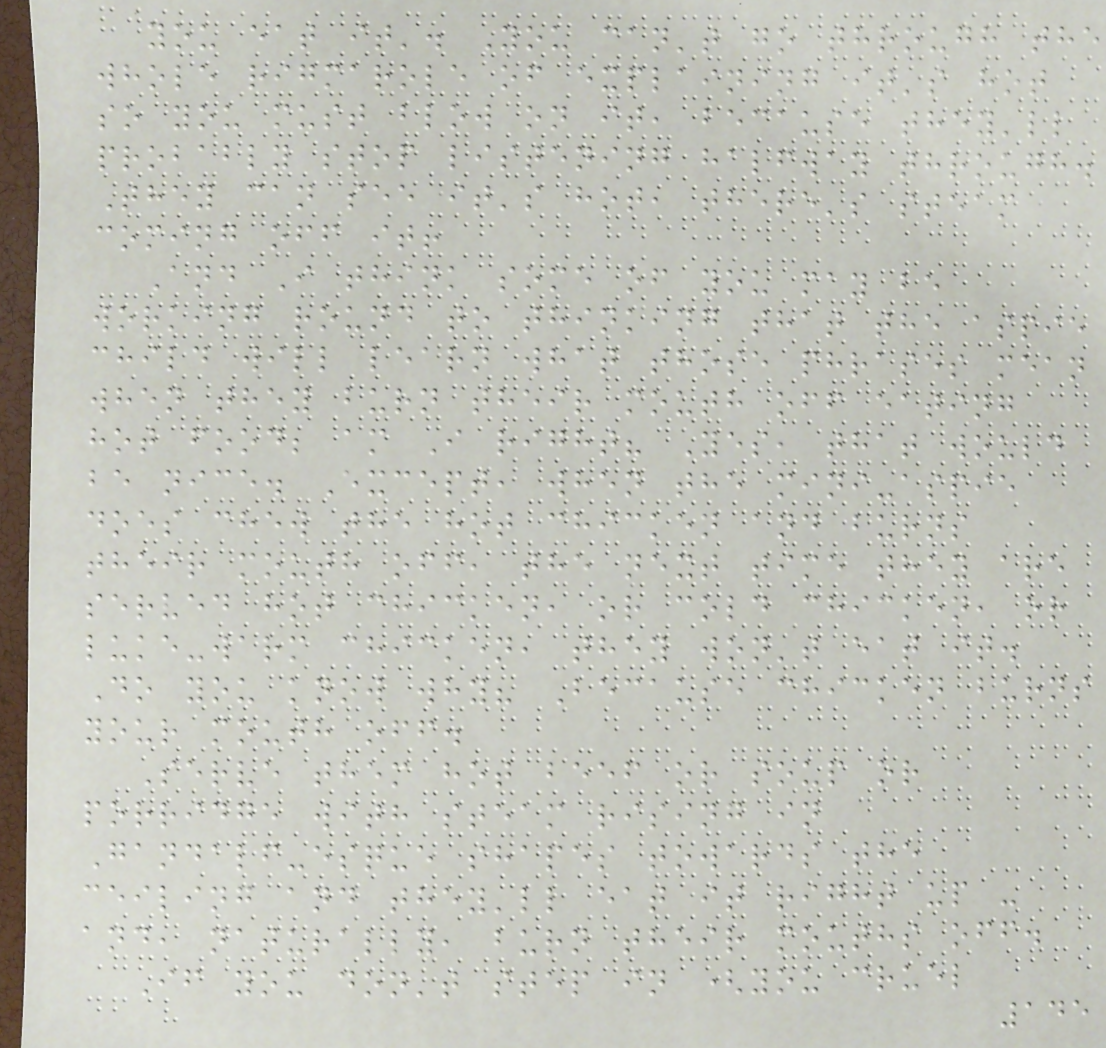you eat it'. You can't go through the
whole rigmarole of explaining it's hot
so you must blow on it, because they'll
probably stop listening halfway through.
They can see it's hot, there's steam
coming off it!
And I think some of you may be
working round to thinking that the aspie
child will learn what those phrases mean
when they burn their mouth off eating
hot food; am I right? Yes, that would
be nice. Except, when the mini-aspie
does chew the hot chicken and burns
their mouth off, the next time they are
served hot chicken, or cold chicken, or
luke-warm chicken, they won't eat it.
Do you know why? Because chicken burns
your mouth off.
Serve them hot beef or soup or
porridge with steam rising in
Gandalf-esque shapes towards the
ceiling and they'll eat it right up -
and, naturally, burn their mouths off.
If you don't step in (you cruel
145
